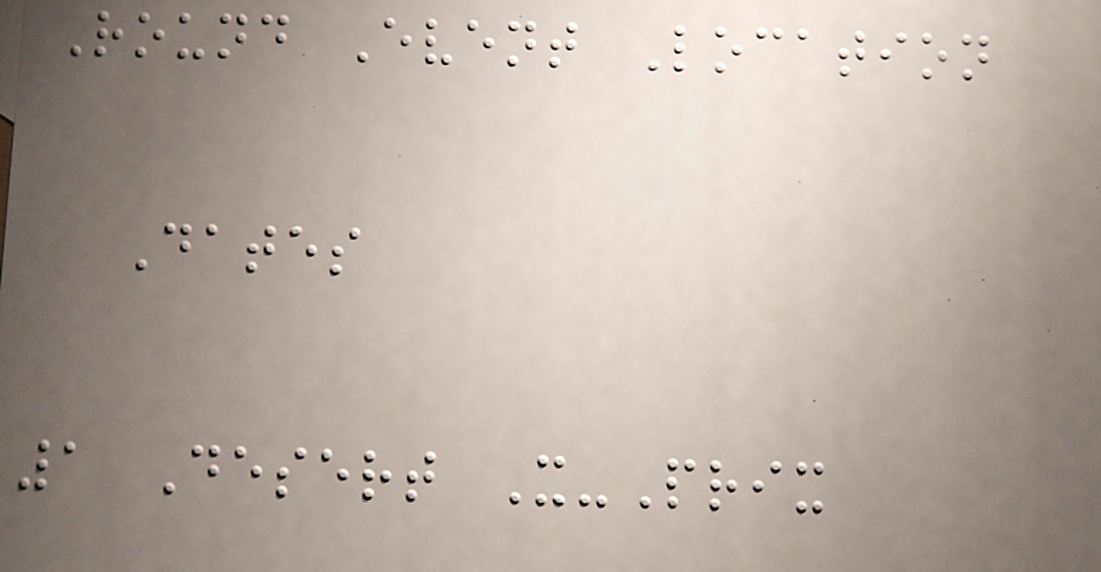Round Event Location
Dates
1 Desert X-Prix
